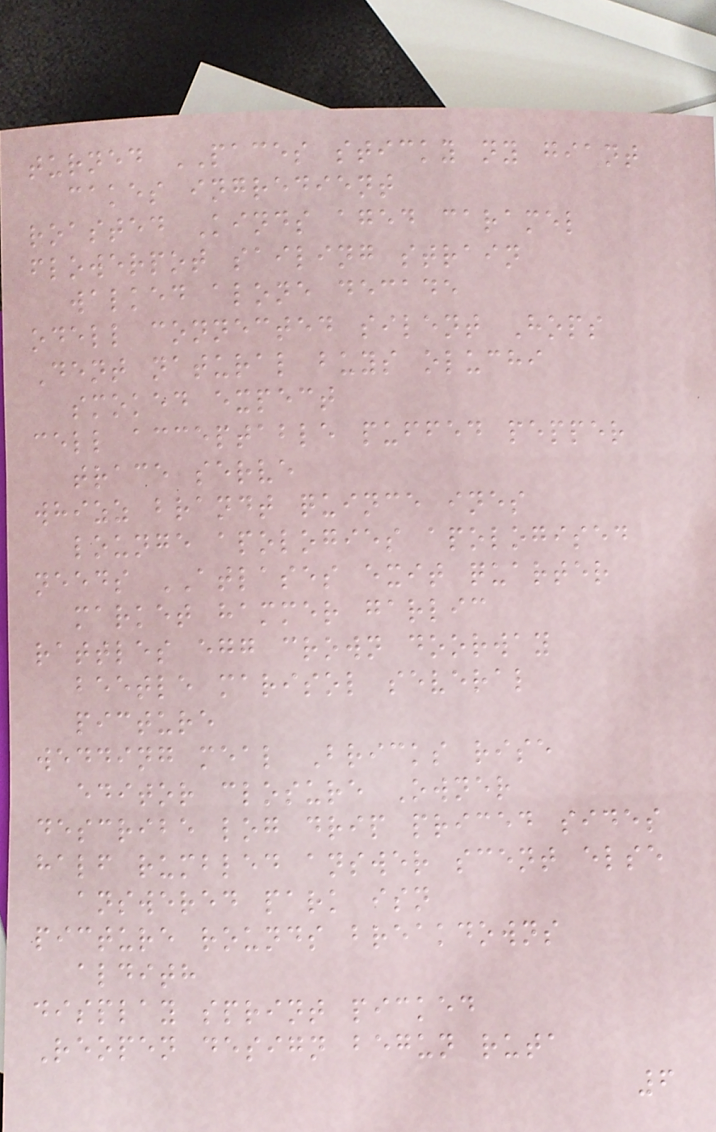turned PACES sticky ny giant
cakes ingredient
roasted Kinds aged caramel
flowerpot sailing strain
walked alone decade
odell connected silent Hops
Dent natural buys oluchi
smoked expect
cell acceptable puffed pepper
trace serve
whizz brandt quince ines
lounge apologies apologised
needs ATLASES exit quarter
market hammer garlic
rattles egg crown doorway
beetle marisol several
picture
wedding meal Bricks rise
editor closure Owner
describe log drip priced sides
half rumbled answer scent else
answered park isn
picture rounds breakdowns
aldith
display sprint picked
Reopen design begun ruta
6
